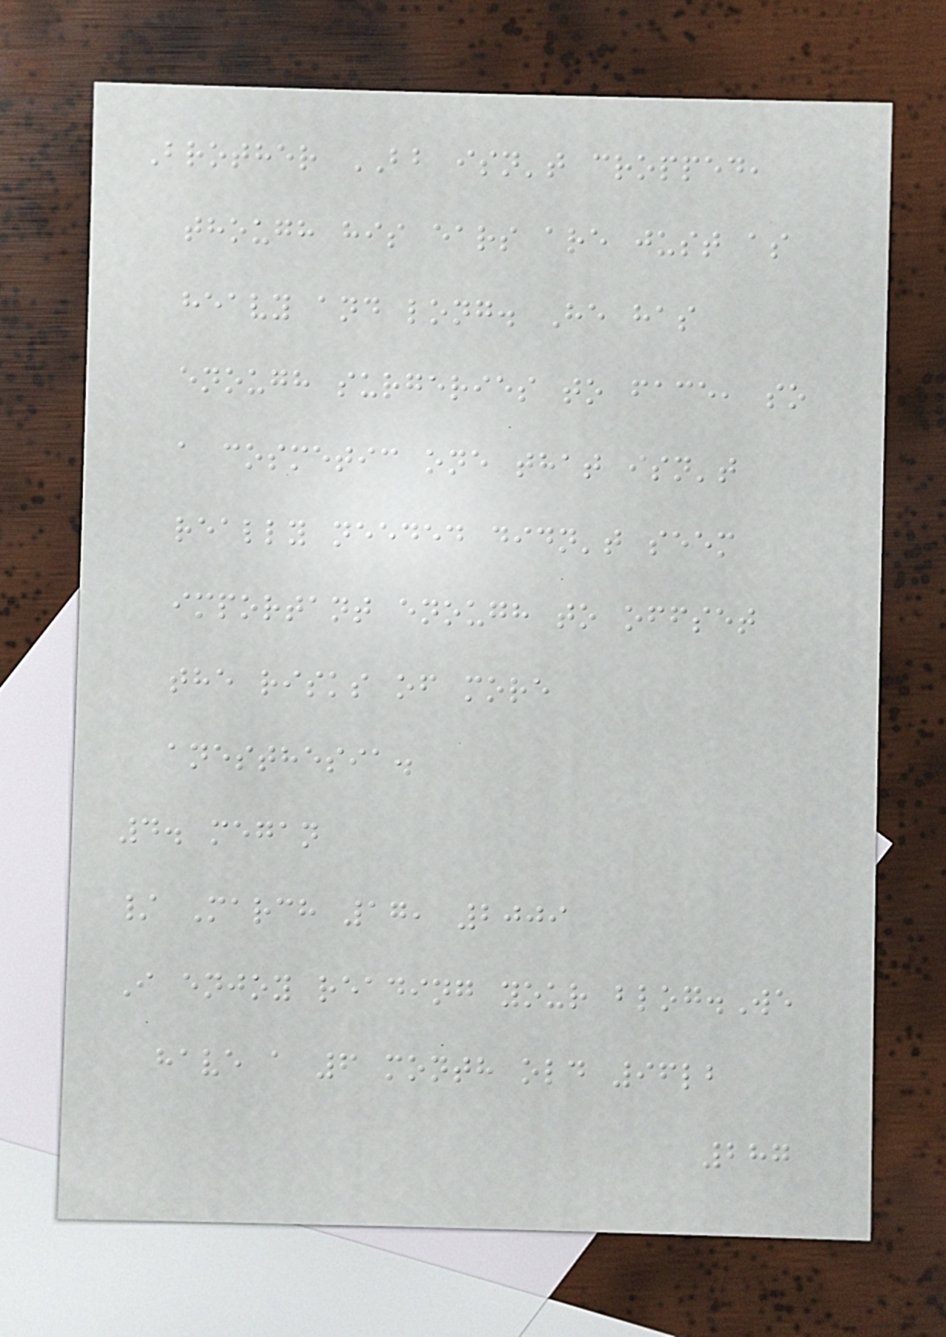Brother BB isn't cropped,
though his ears are just as
heavy and long. He has
enough surgeries to face, so
a cosmetic one that isn't
really needed didn't seem
important enough to offset
the risks of more
anesthesia.
4. megan
/ March 17, 2009
I enjoy reading your blog.We
have a 6 month old 96lb
287
